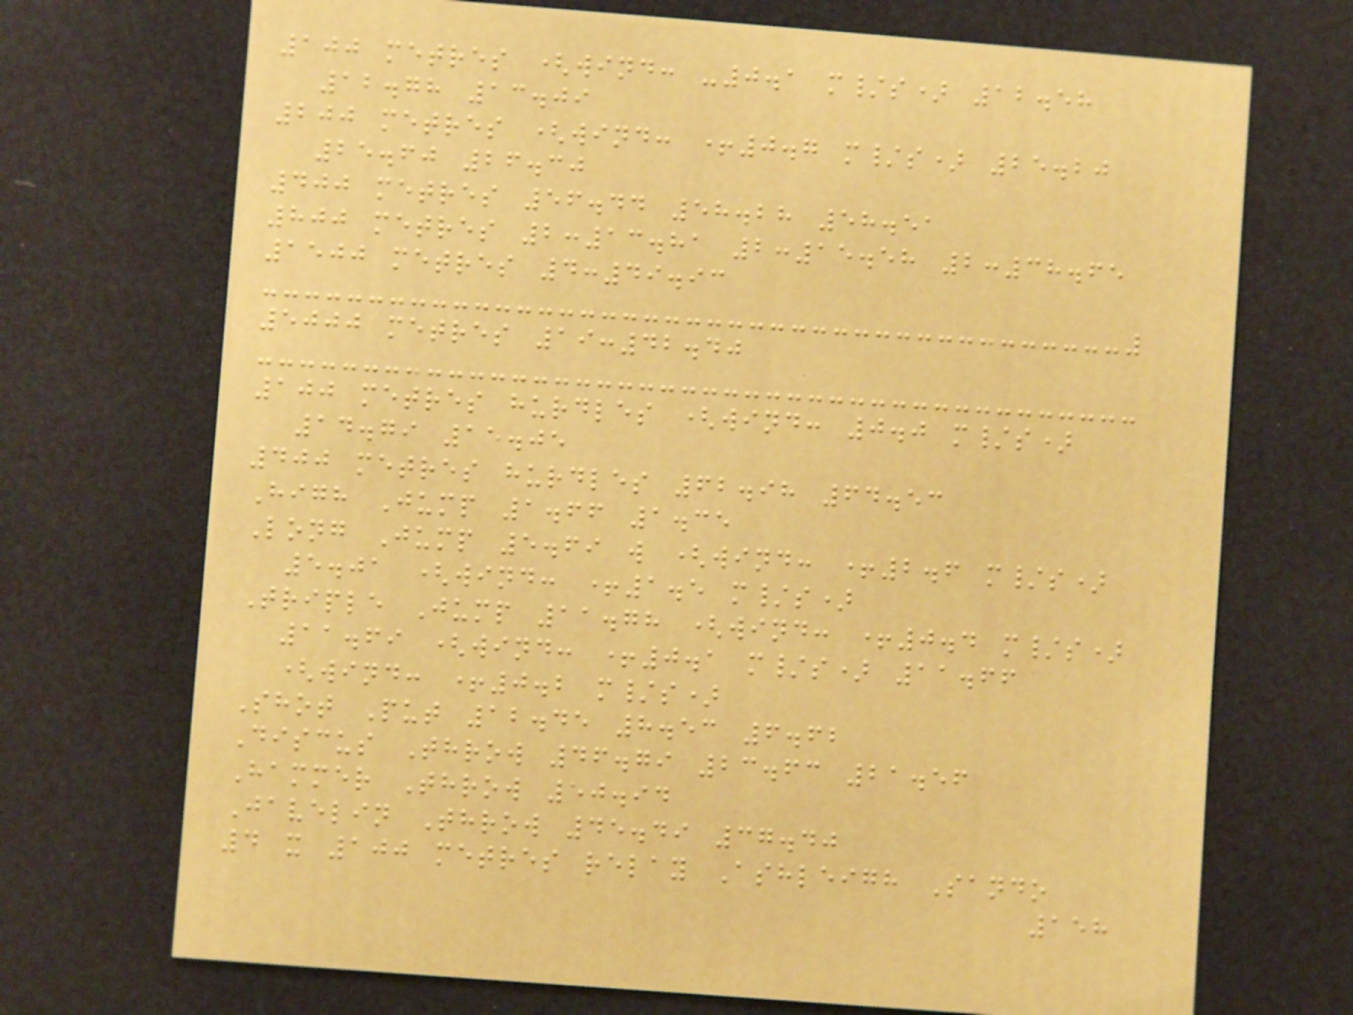100 metres (wind: -0.1 m/s) 12.58
12.78 13.09
200 metres (wind: +0.7 m/s) 25.20
25.60 26.30
400 metres 56.44 58.28 58.51
800 metres 2:13.81 2:15.58 2:38.65
1500 metres 4:49.93
5000 metres 19:42.40
100 metres hurdles (wind: 0.0 m/s)
14.79 15.05
400 metres hurdles 62.98 64.53
High Jump 1.66 1.35
Long Jump 5.69 w (wind: +2.6 m/s)
5.01 (wind: +1.5 m/s)
Triple Jump 11.78 (wind: +0.4 m/s)
11.69 (wind: +0.1 m/s) 11.66
(wind: +0.2 m/s)
Shot Put 12.45 8.53 6.62
Discus Throw 46.79 23.63 21.56
Hammer Throw 50.94
Javelin Throw 45.49 37.40
4 x 100 metres relay Ashleigh Sando
158
